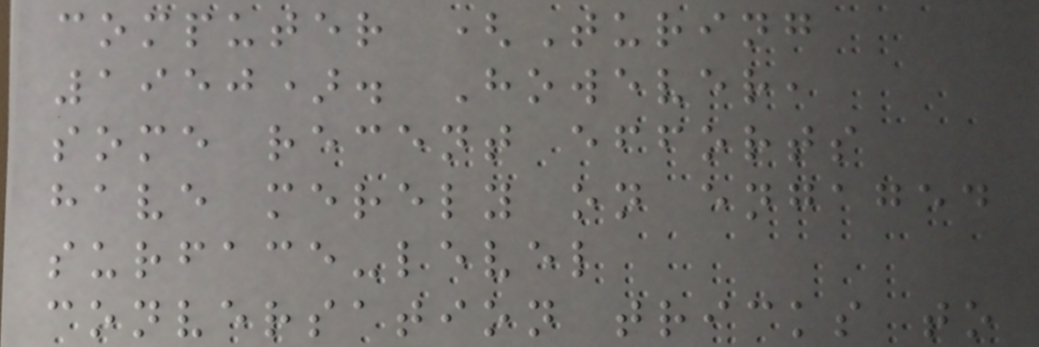computer (Turing
1950). However,
some recent efforts
have merely on engaged
surface-level
conversation tricks to
